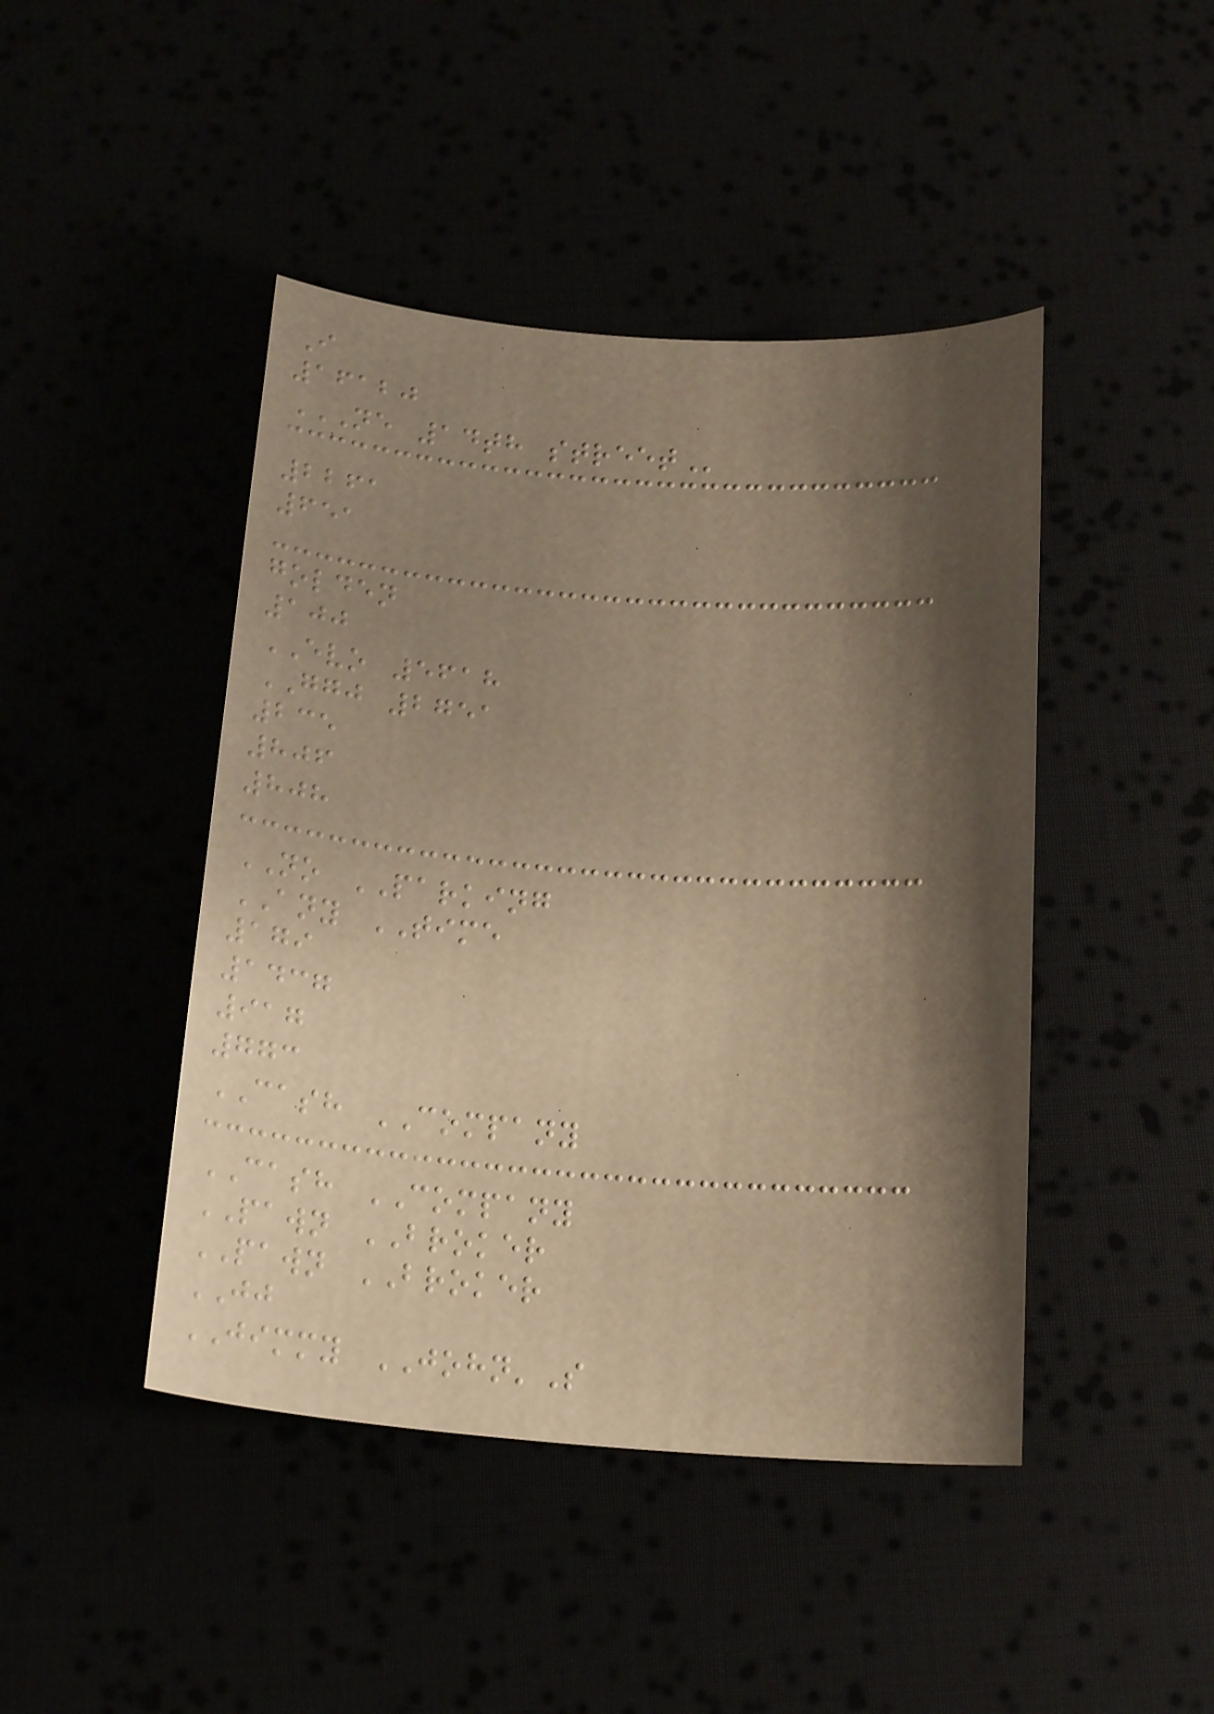I
16120
NE 14TH STREET
2261
651
golden
100
EVO 5618
GGJ 2751
235
806
808
NO PARKING
ANY TIME
179
1437
917
773
CASH COMPANY
CASH COMPANY
PAWN BROKER
PAWN BROKER
JJ
JIMMY JOHN'S
